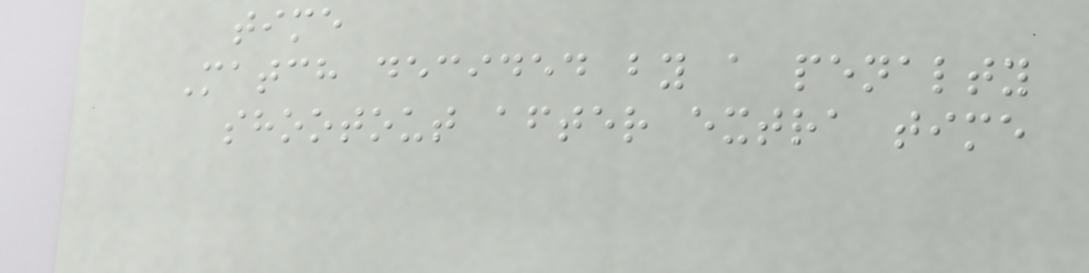time
Match decided by a penalty
shootout after extra time
